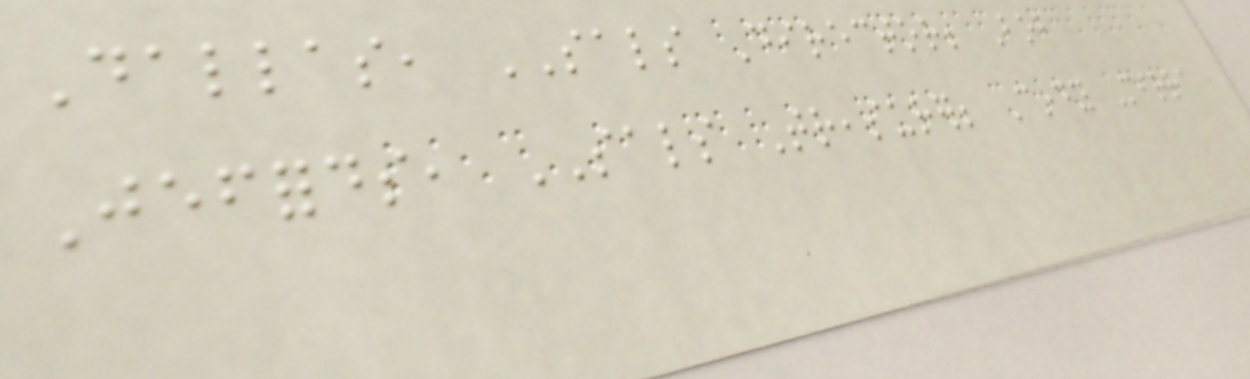Dallas, SALS Director; Bob
Jeffords, SALS Treasurer; Cindy Mirra
